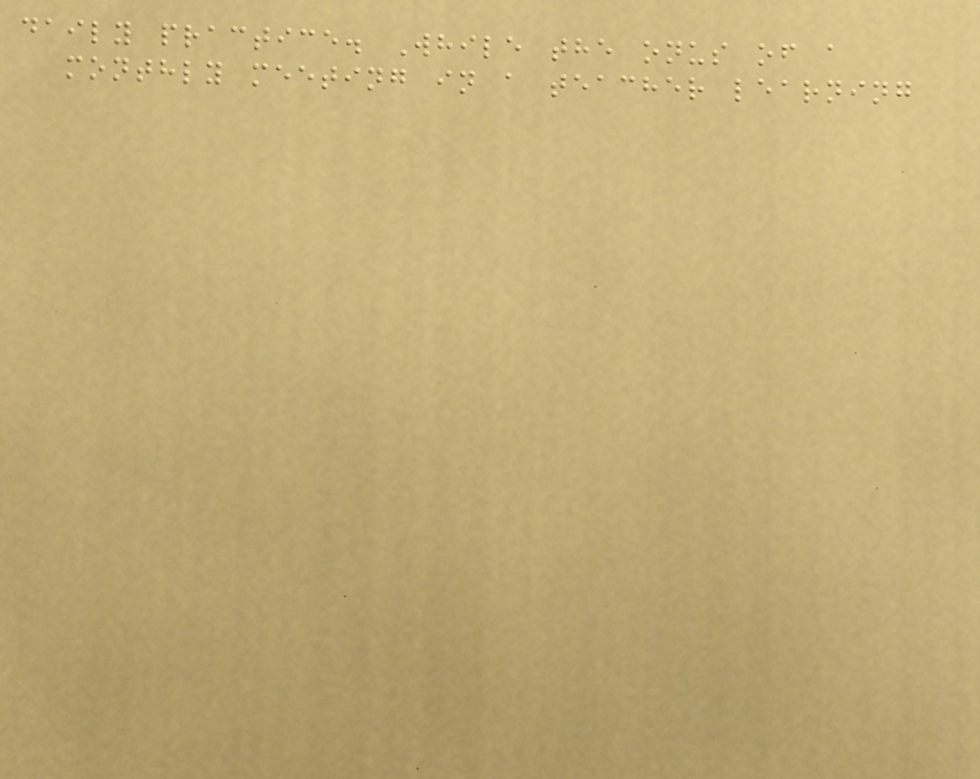daily practice. While the onus of a
monthly meeting in a teacher learning
